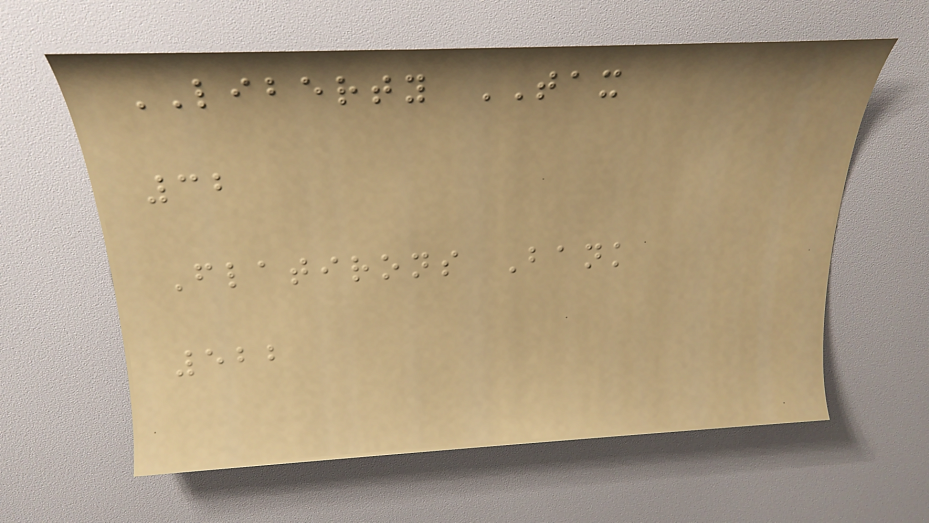LIBERTY TAX
32
Flatirons Bank
522
